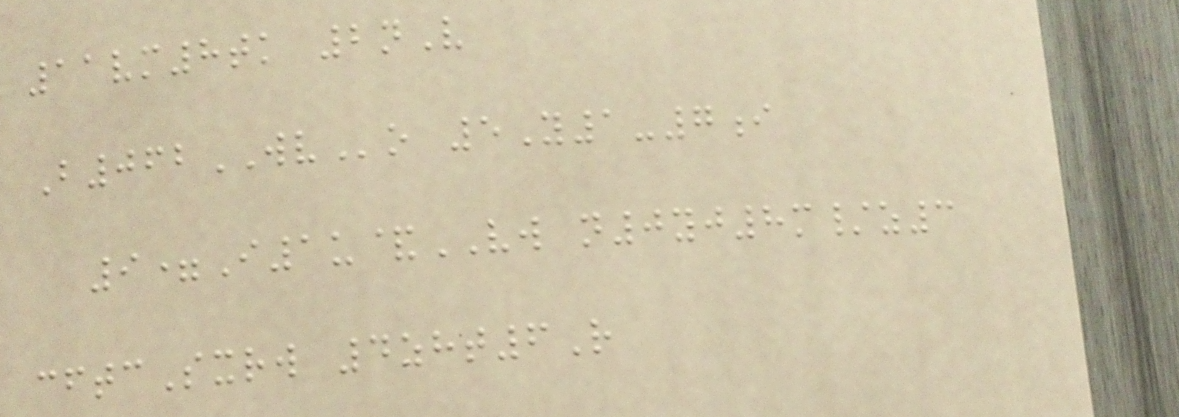11vm8tk 2nV
B062WVo 5Y1-7i
9=I1u&VW n0yj8m/z3
cftcSxrw 4zht6R
